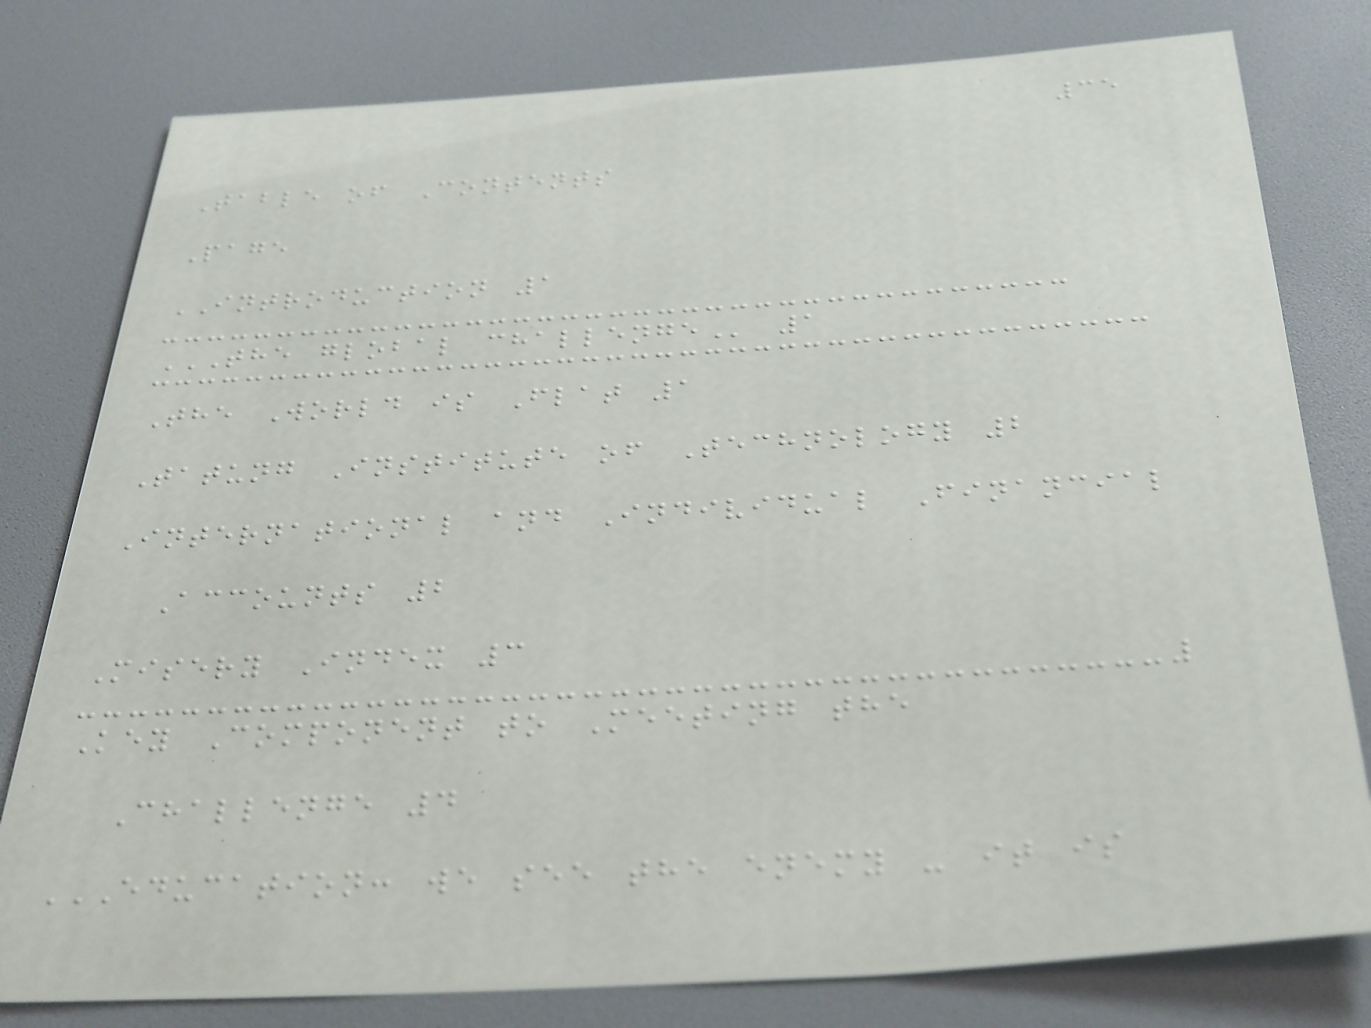35
Table of Contents
Page
INTRODUCTION 1
THE GLOBAL CHALLENGE 1
The World is Flat 1
Tatung Institute of Technology 2
International and Individual Financial
Accounts 2
Misery Index 3
Key Component to Meeting the
Challenge 4
EDUCATION: WE SEE THE ENEMY - IT IS
